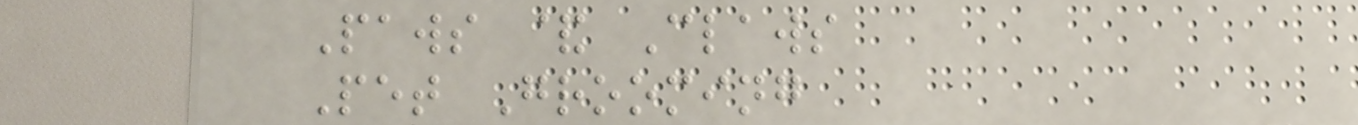Paws & Claws
Pet Grooming
